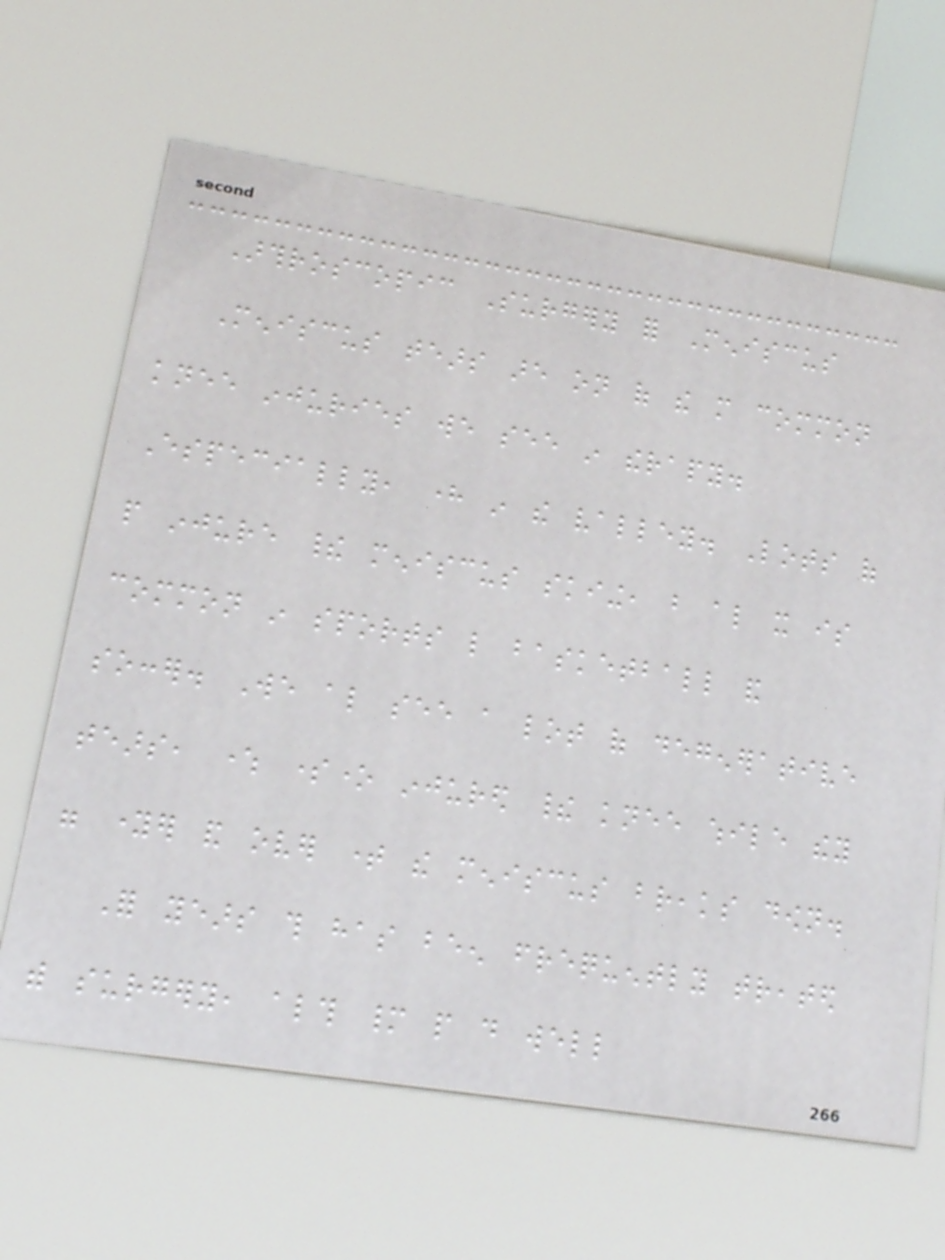Arthroscopic Surgery for Meniscus
Meniscus tears are on of the more common
knee injuries we see in therapy.
Especially, here in the valley. Lots of
people injure their meniscus skiing, but also it is
common in sports like basketball and
soccer. We also see a lot of degenerative
tears, where someone injured their knee while they
were younger and over time the meniscus breaks down.
For years this has been frequently treated
with surgery, although many people do well
